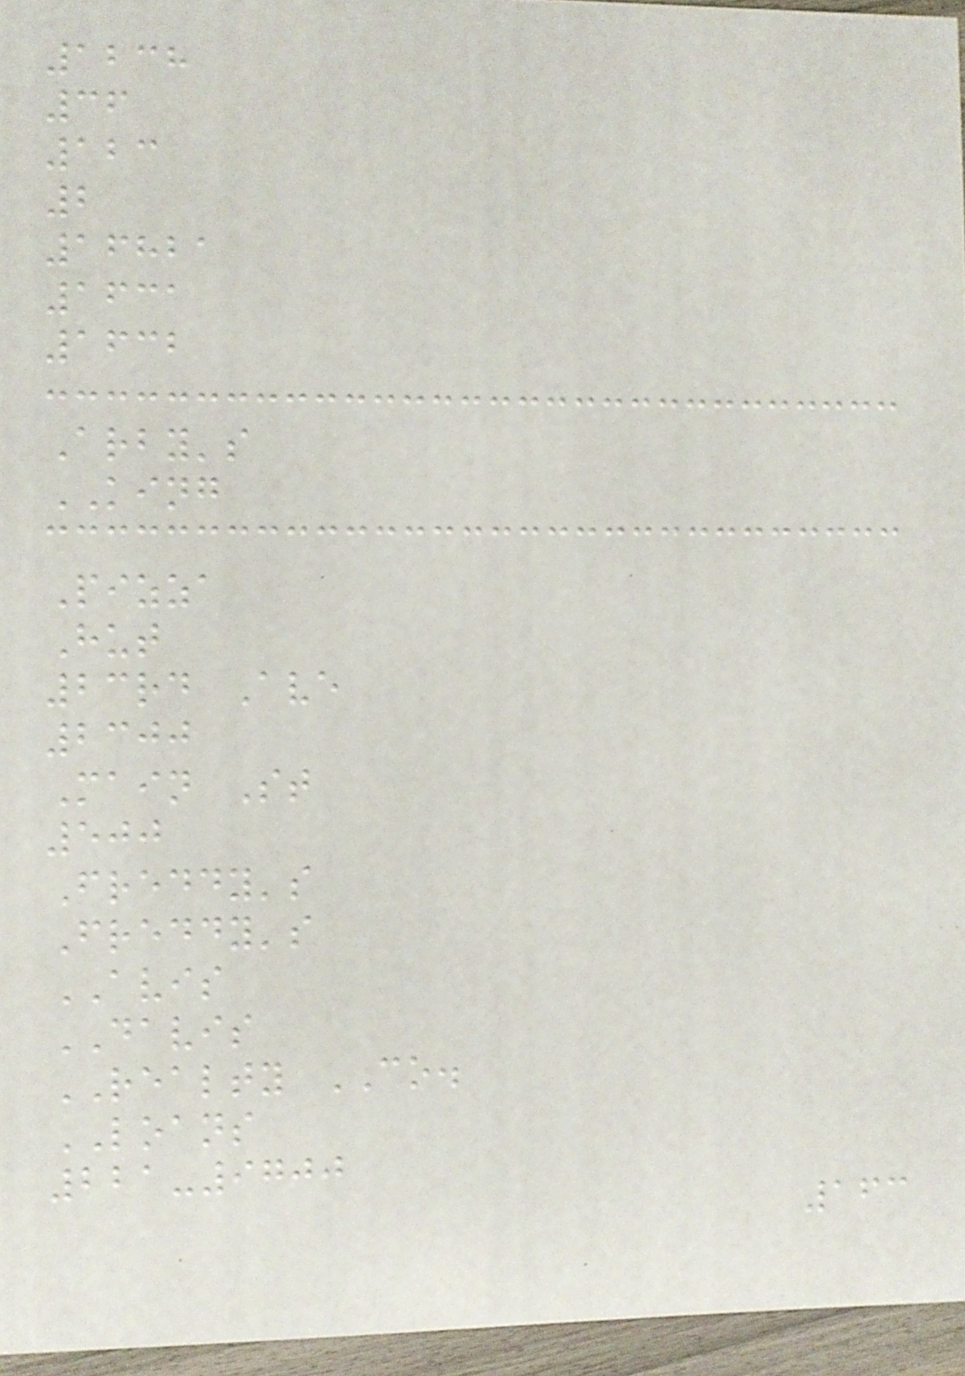1238
36
123
2
16821
1631
1632
Arby's
KING
Pizza
Hut
23rd Ave
2300
Main St
500
Freddy's
Freddy's
AVIS
DAVIS
REALTY CO.
LOANS
221-9700
163
